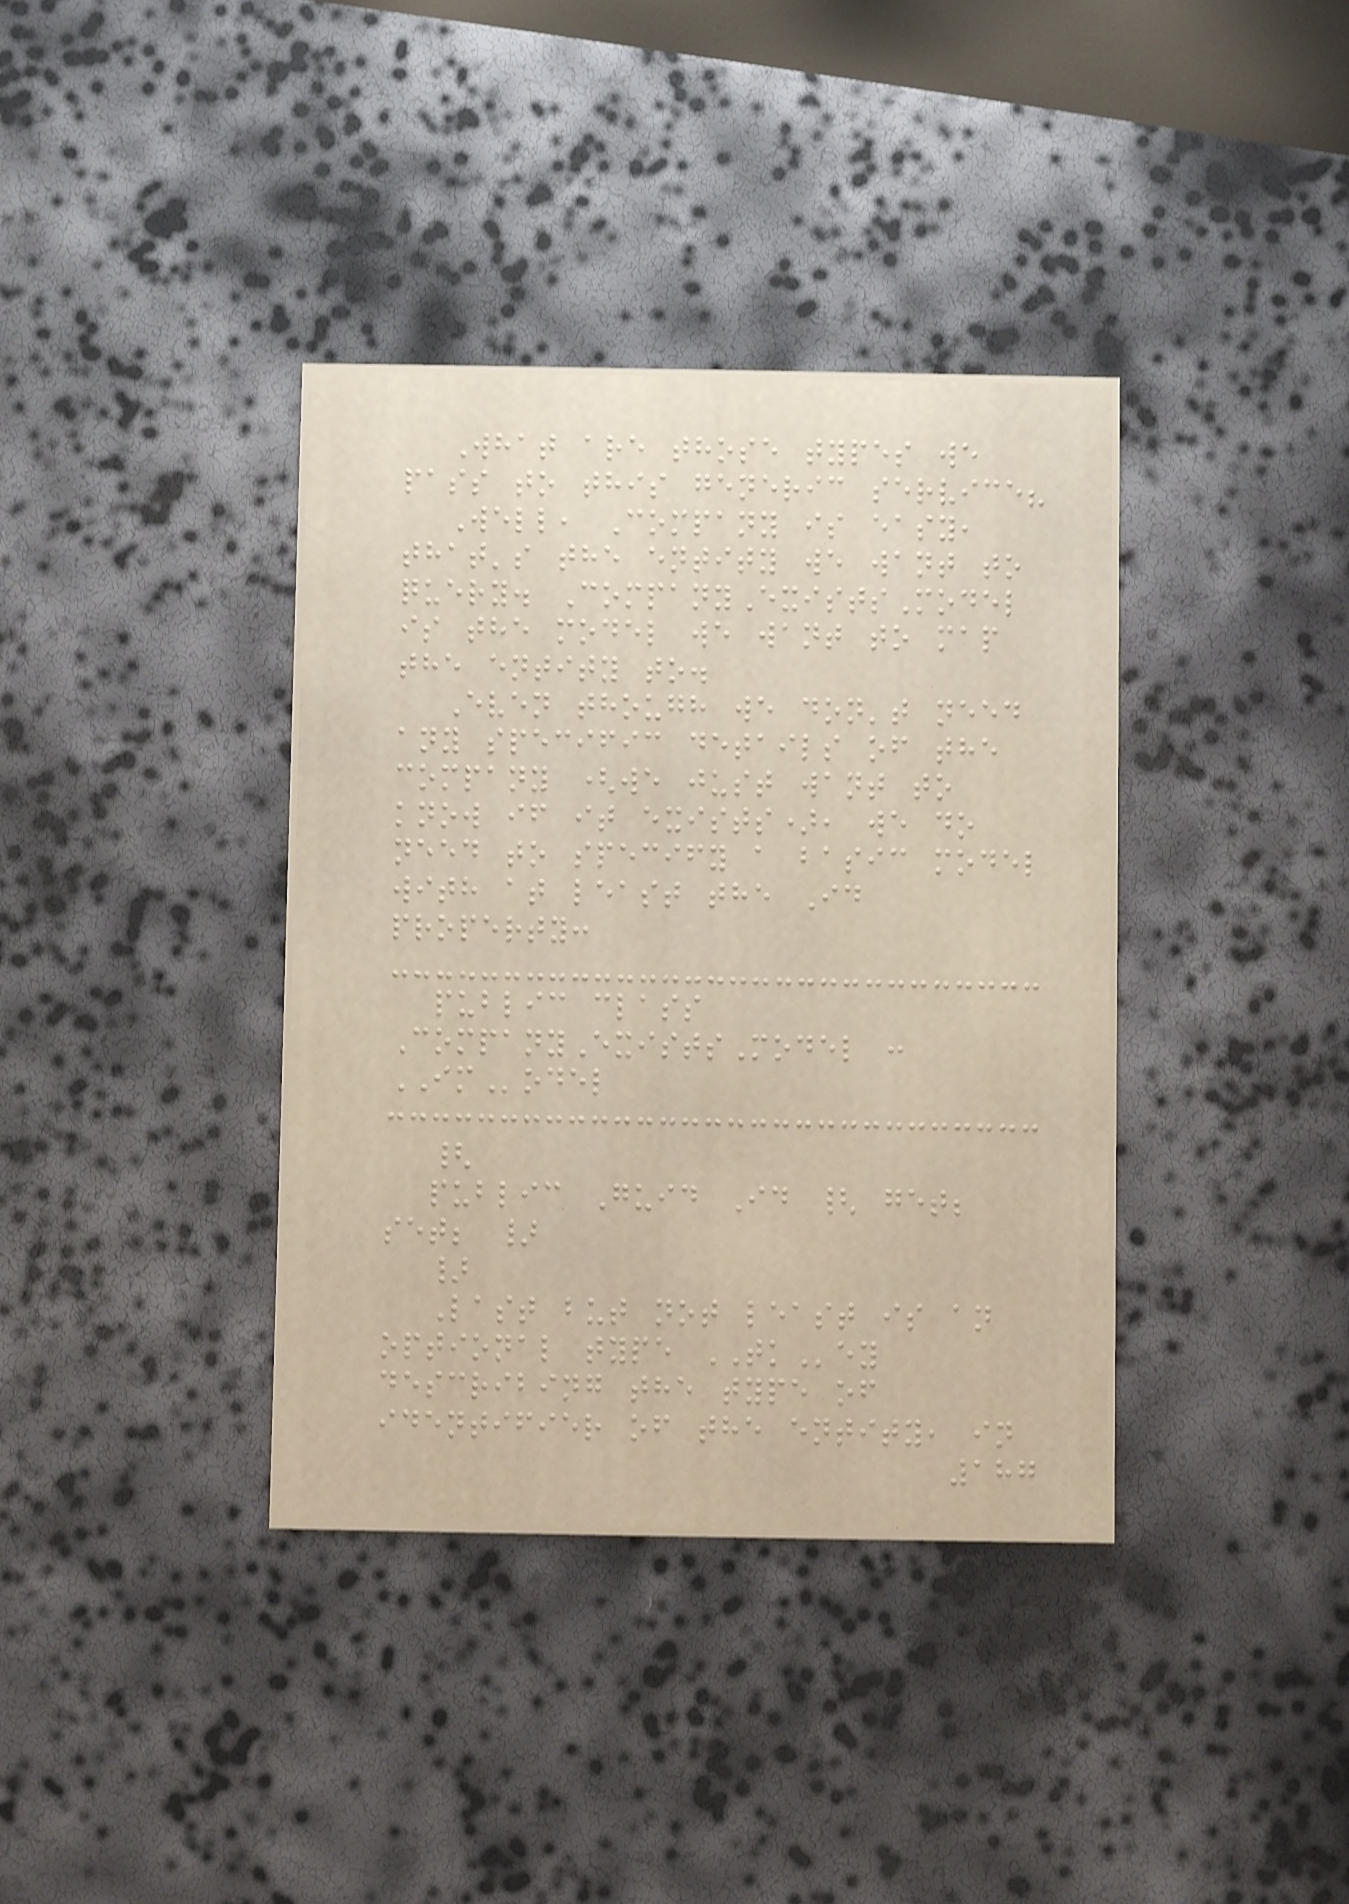What are those types we
pass to this generic service?
Well, Company is easy,
that's the entity we want to
query. CompanyExistsModel
is the model we want to map
the entity to.
Even though we don't need
any specific details of the
company (we just want to
know if it exists), we do
need to specify a basic model
with at least the Id
property:
public class
CompanyExistsModel :
IModel
{
public Guid Id { get;
set; }
}
Last but not least is an
optional type TKey
describing the type of
identifier of the entity, in
187
